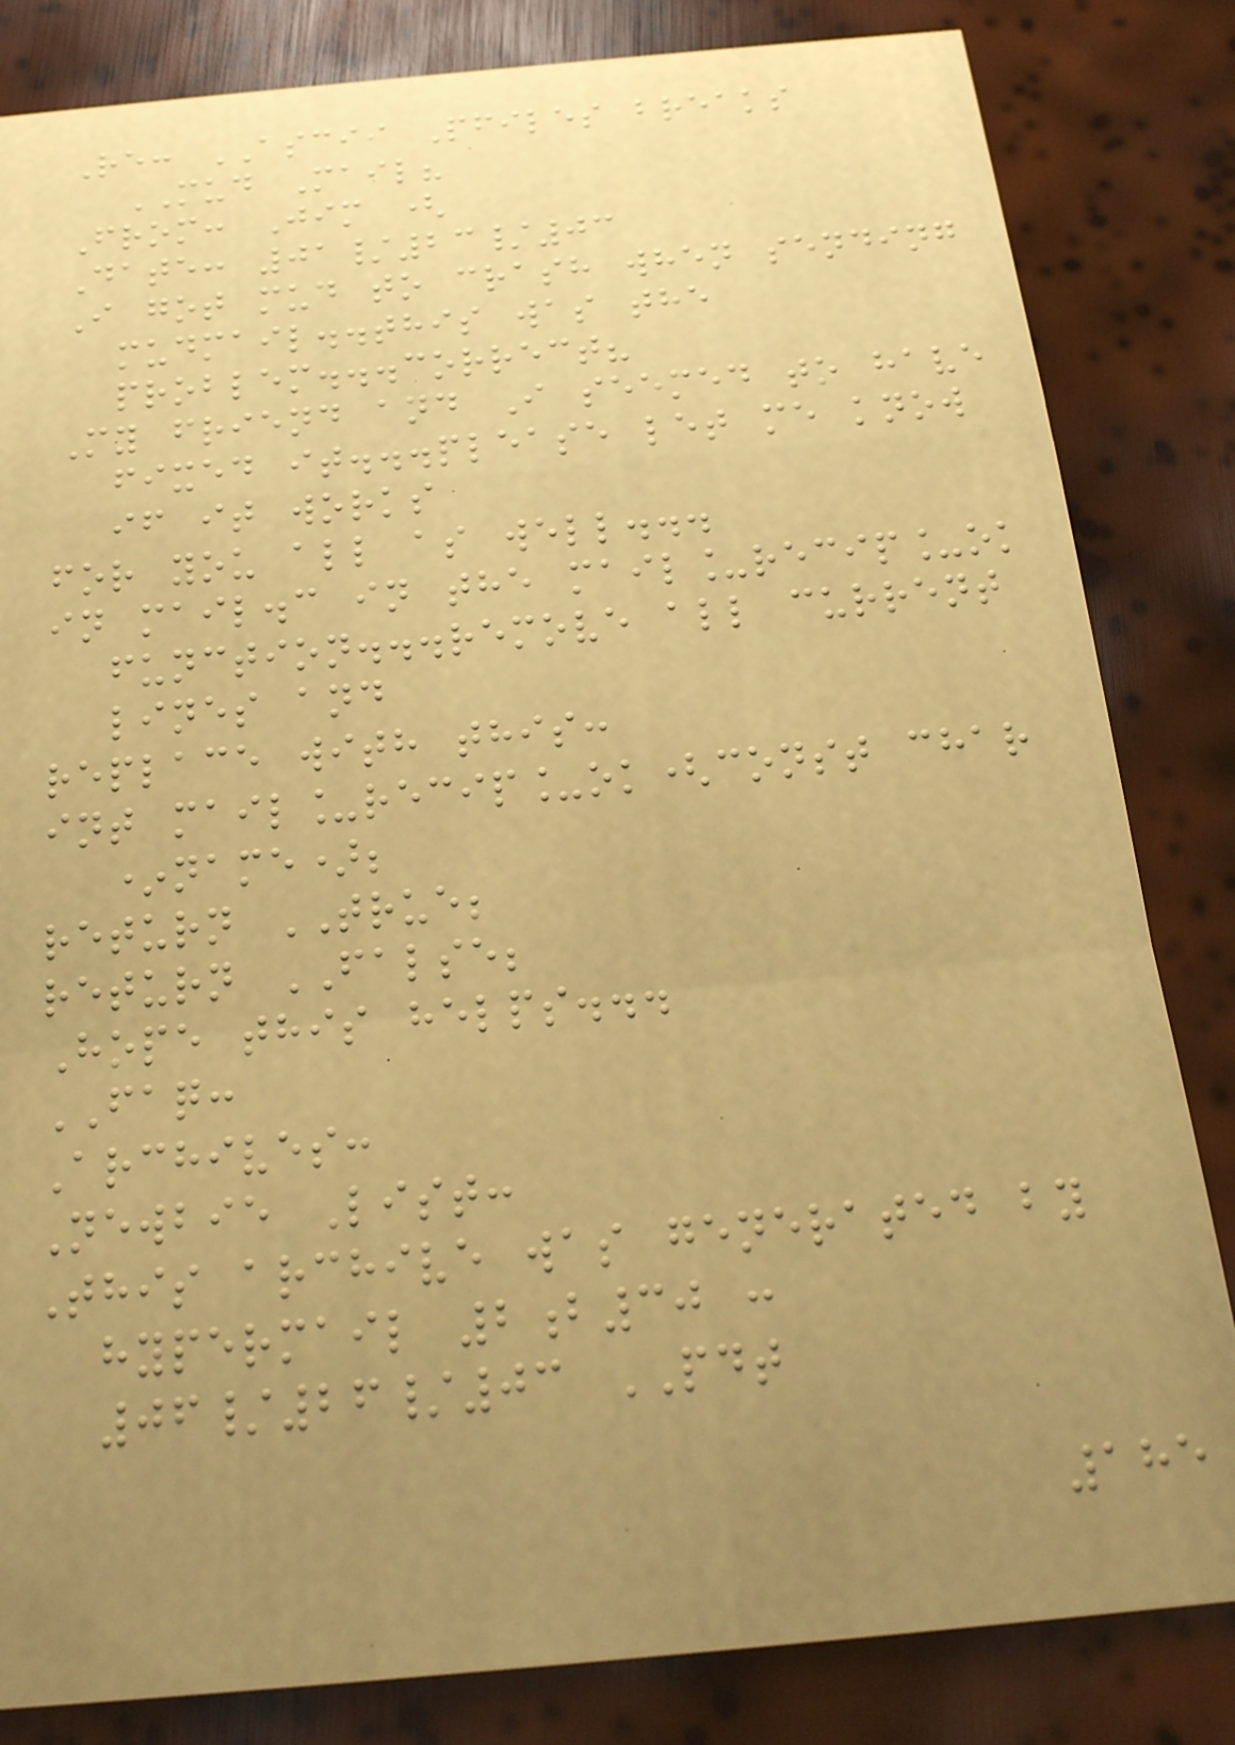Re: ASCII Pfiles breaks
MUD Mail?
From: Jim (
Date: 01/23/03
I got mud to crash when sending
mudmail..this was the
problem...correct?
My friend and I seemed to have
fixed it...please let me know
if it works
for you all as well...
in mail.c in the mail_recip_ok
function...remove all current
lines and
replace with this:
int mail_recip_ok(const char
*name);
return TRUE;
return FALSE;
Hope this helps...
FAQ:
Archives:
Newbie List:
This archive was generated by
hypermail 2b30 :
06/26/03 PDT
185
